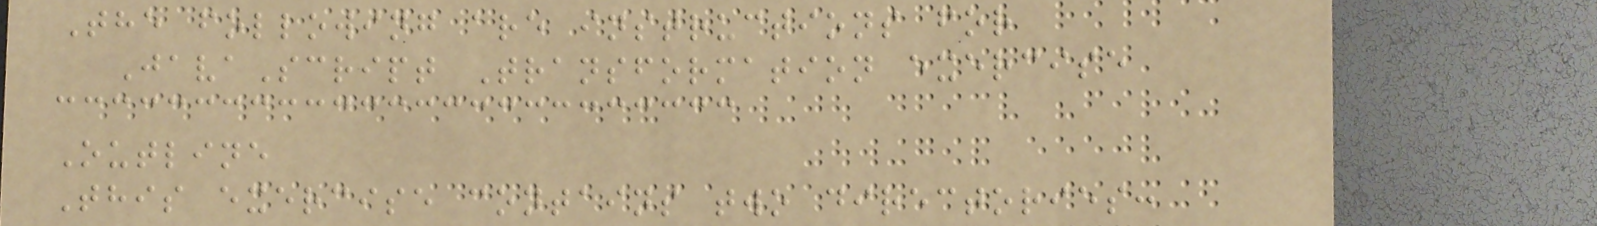The following are instructions for
JavaScript Transformation exercise
Outline
This exercise contains two directories:
